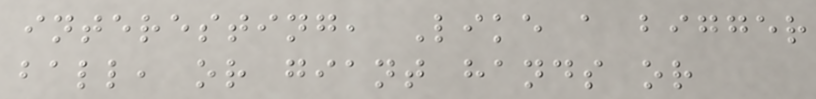interesting, Like a bigger
ball, or giant hands or
